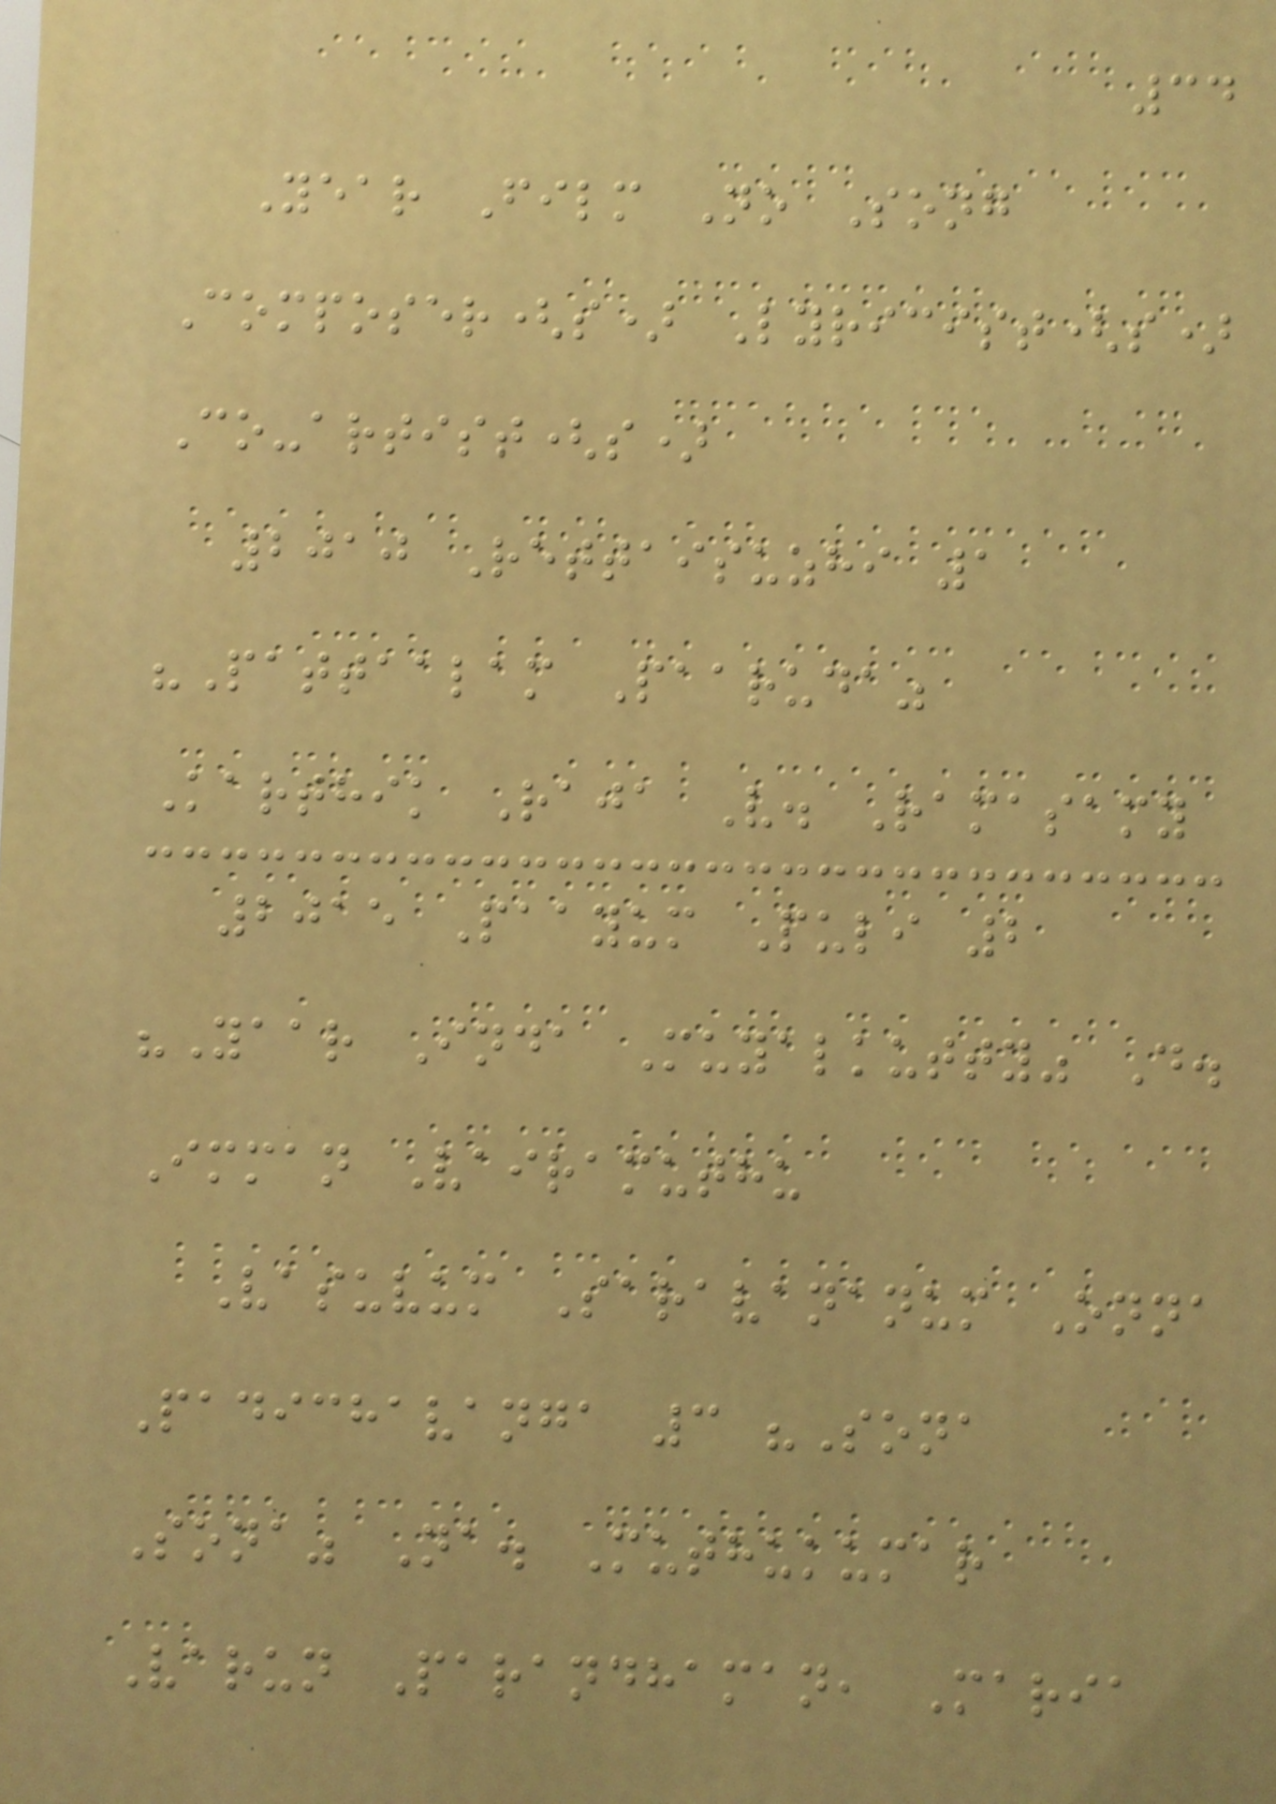34
Year Film No Song
Composer(s) Lyricist(s)
Co-artist(s)
2010 Rettaisuzhi 1
"Pattaalam Paaruda"
Karthik Raja V. Ramasamy
2015 Paayum Puli 2
"Yaar Inda Muyalkutty" D.
Imman Vairamuthu
Vasuvum Saravananum Onna
Padichavanga 3 "Sona
Sona" Na. Muthukumar
Varun Parandhaman, Maria
